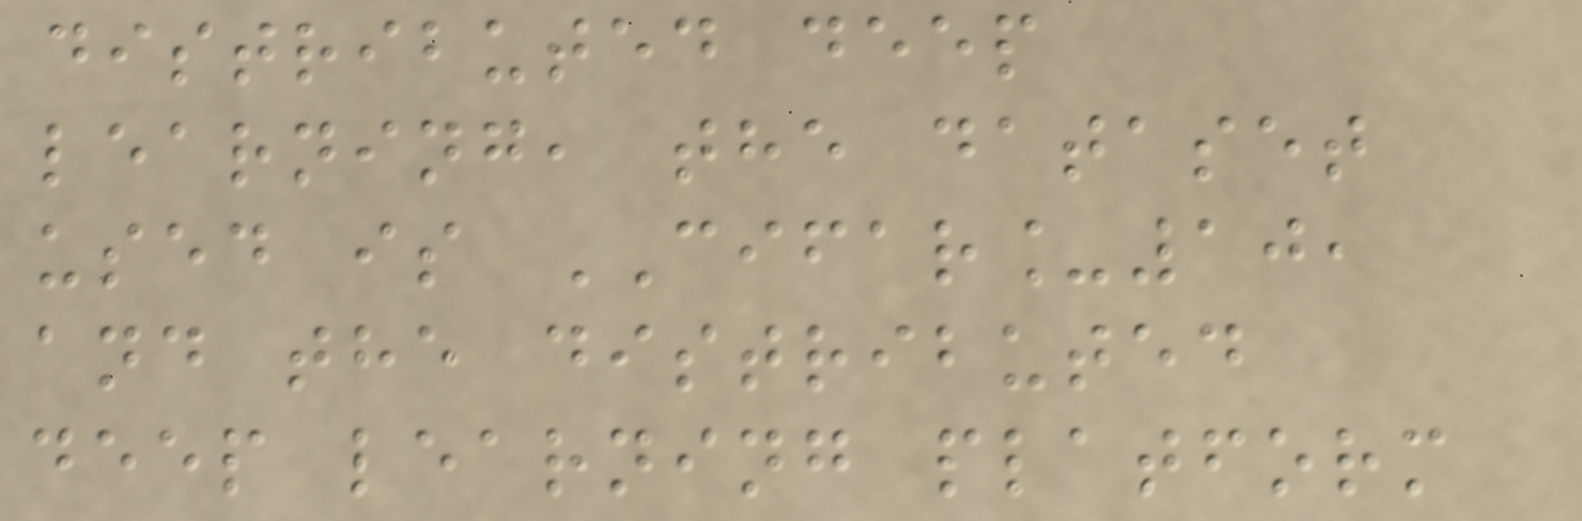distributed deep
learning, the dataset
used is CIFAR_10,
and the distributed
deep learning platform
